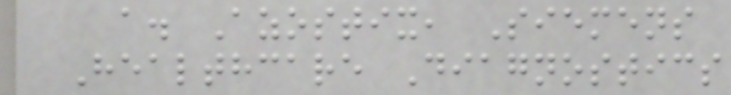a. Azostix, Siemens
Healthcare Diagnostics
